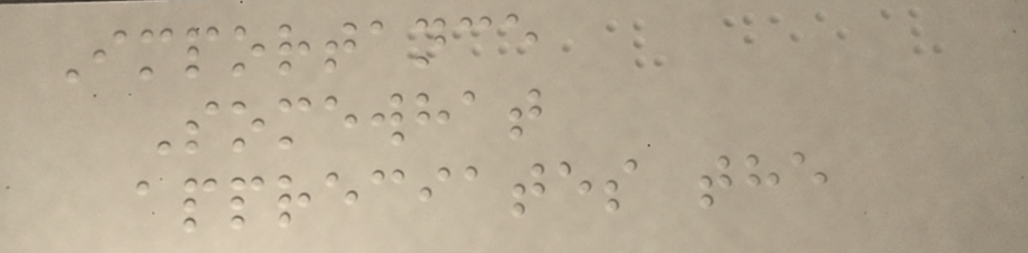Importance
Somewhat
appreciates the
